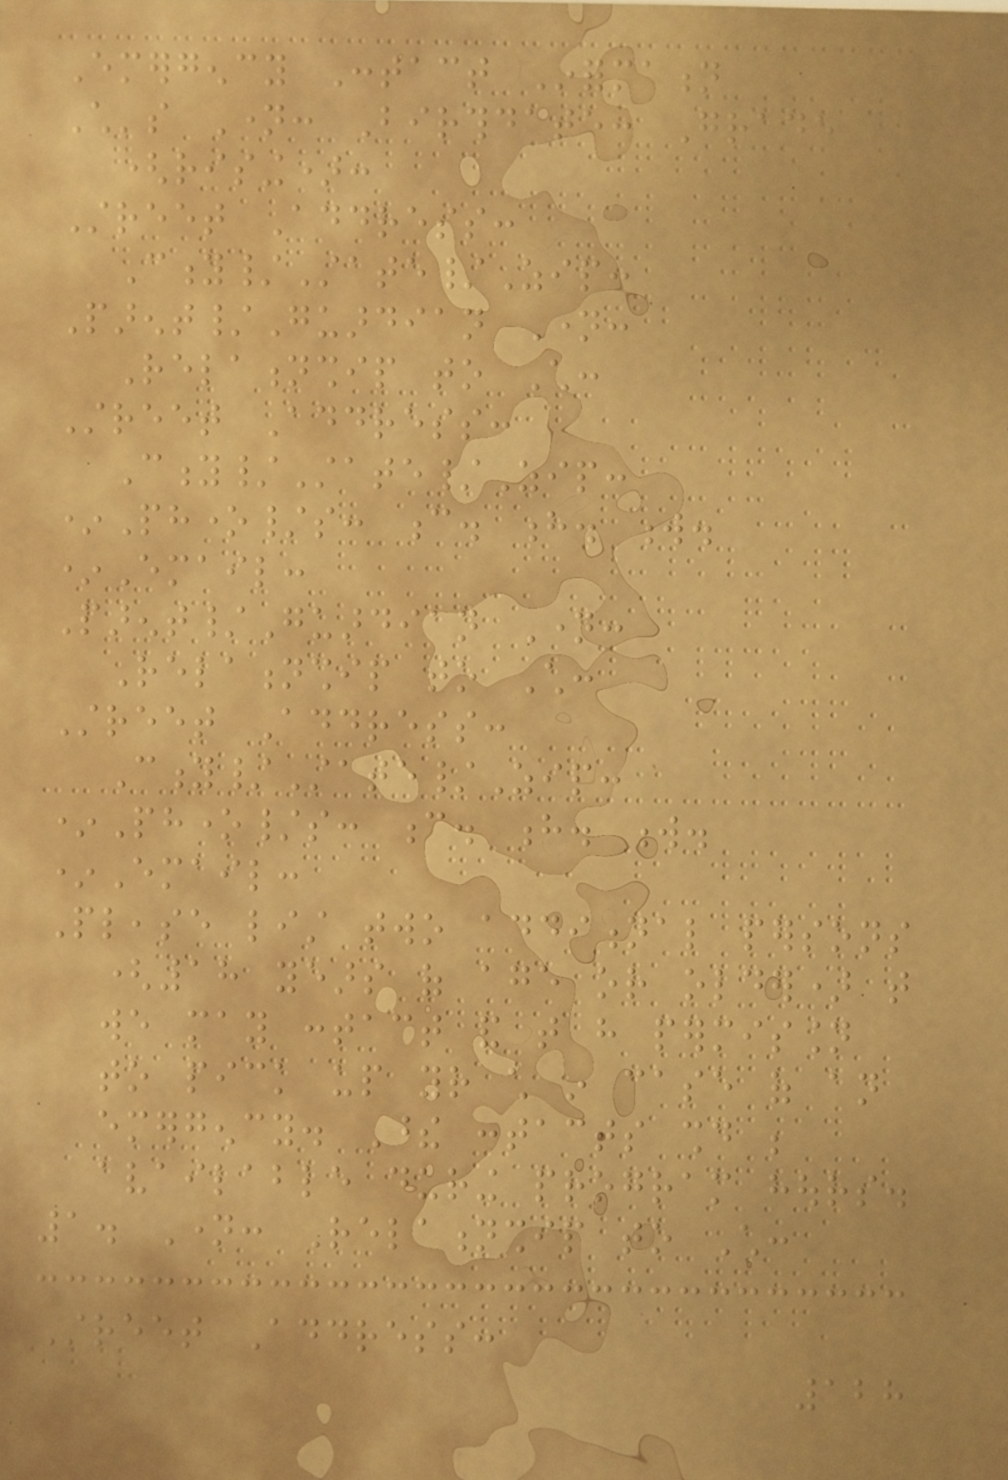Emergency Contact Information
Child's Name: Birthdate: Grade
(rising):
Street Address:
City/State/Zip:
Parent/Guardian Name:
Relationship to Child:
Street Address:
City/State/Zip:
*Phone/s: c. h. w.
*Email:
Parent/Guardian Name:
Relationship to Child:
Street Address:
City/State/Zip:
*Phone/s: c. h. w.
*Email:
Please list two additional persons
(18 years of age or older) that
we may contact and that have permission
to pick up your child in case of an
emergency. These contacts should be
available during program hours.
1. Name: Relationship to Child:
Street Address:
128
